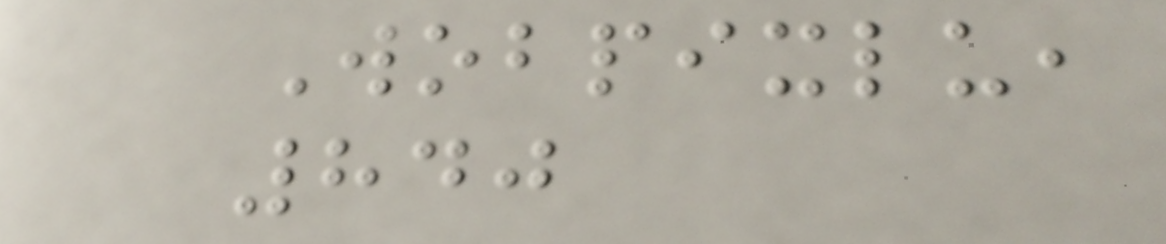Wobpixlu,
840
